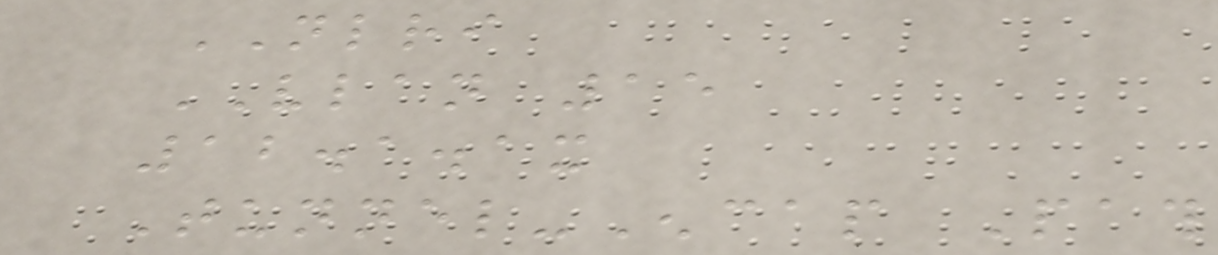NLRI
VLAN 15
12.1.1x
Tunnel-Encap Path
